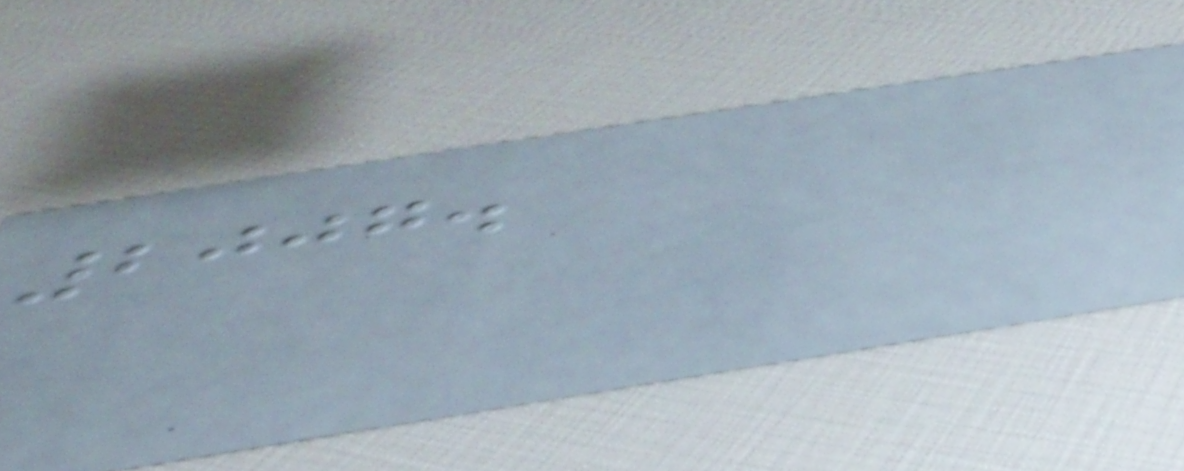2007.
